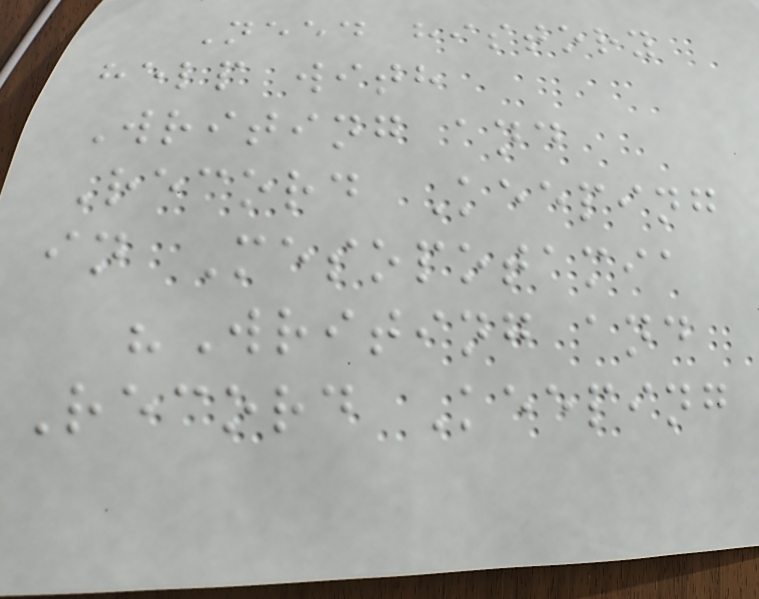Need history
help with
Writing and
Record Keeping
in Mesopotamia
"Writing and
Record Keeping
